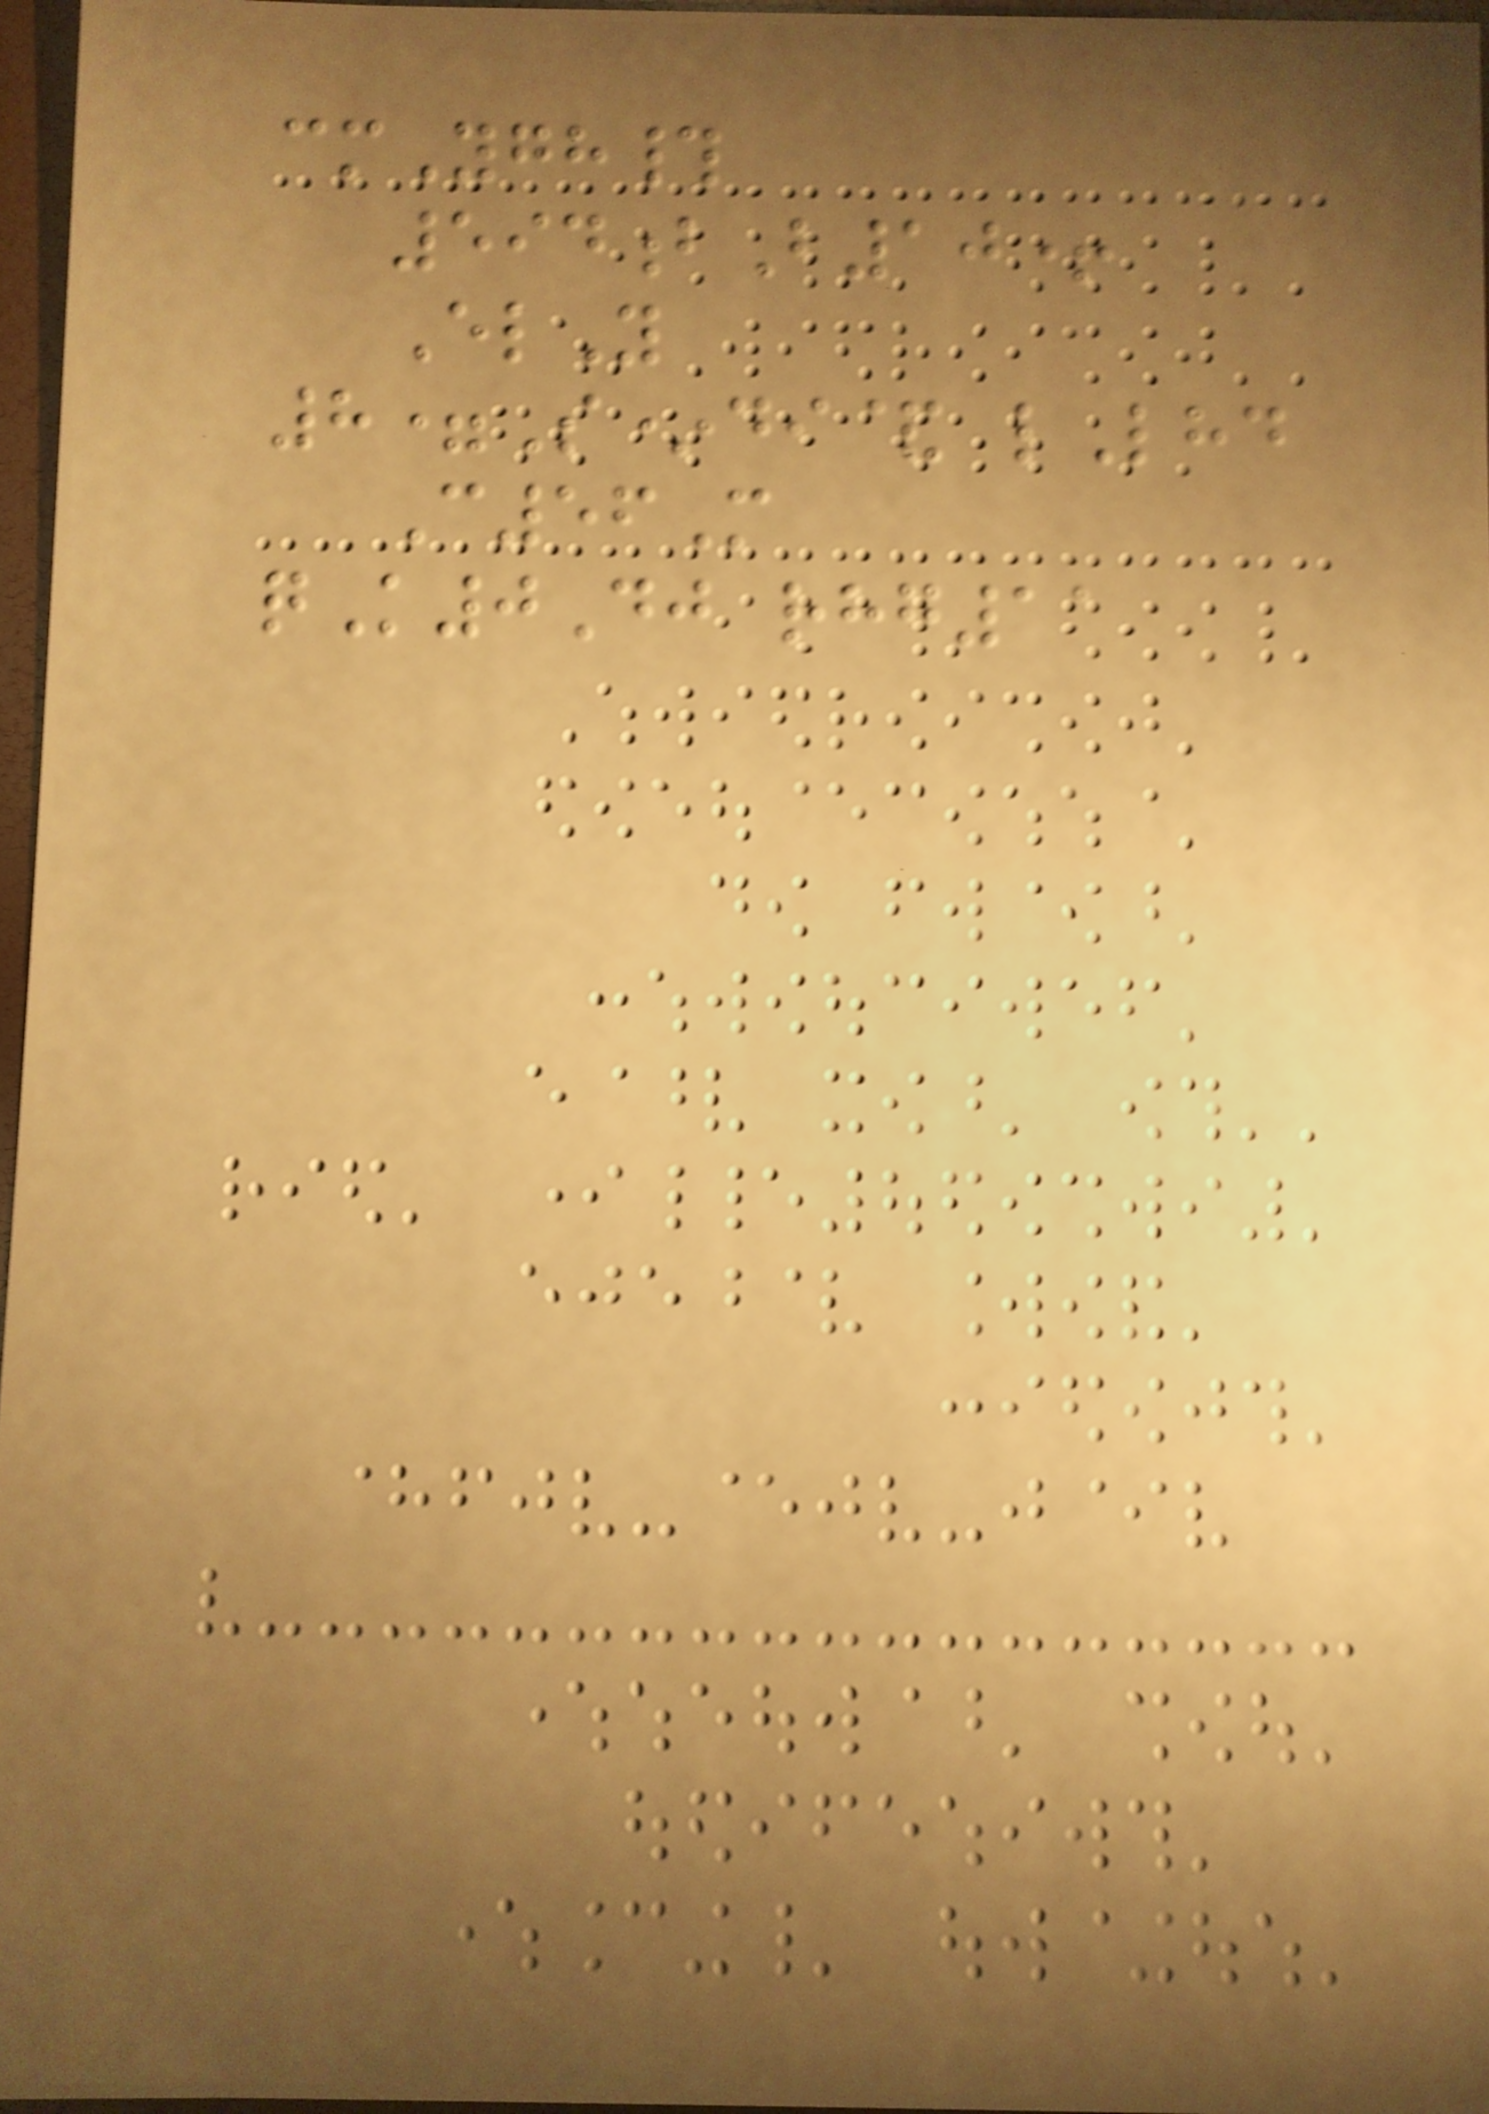cmYgh#
594bB10+
ElY
8=S*di& lLhd
C56M
qK0Dj rhg11
